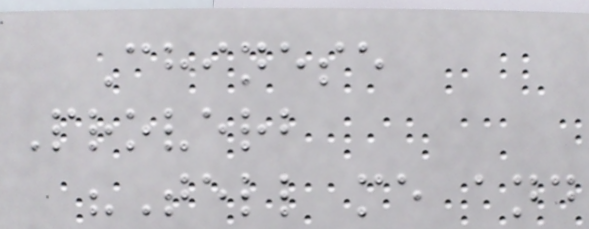Chinese
Proverb
"Tell me and
